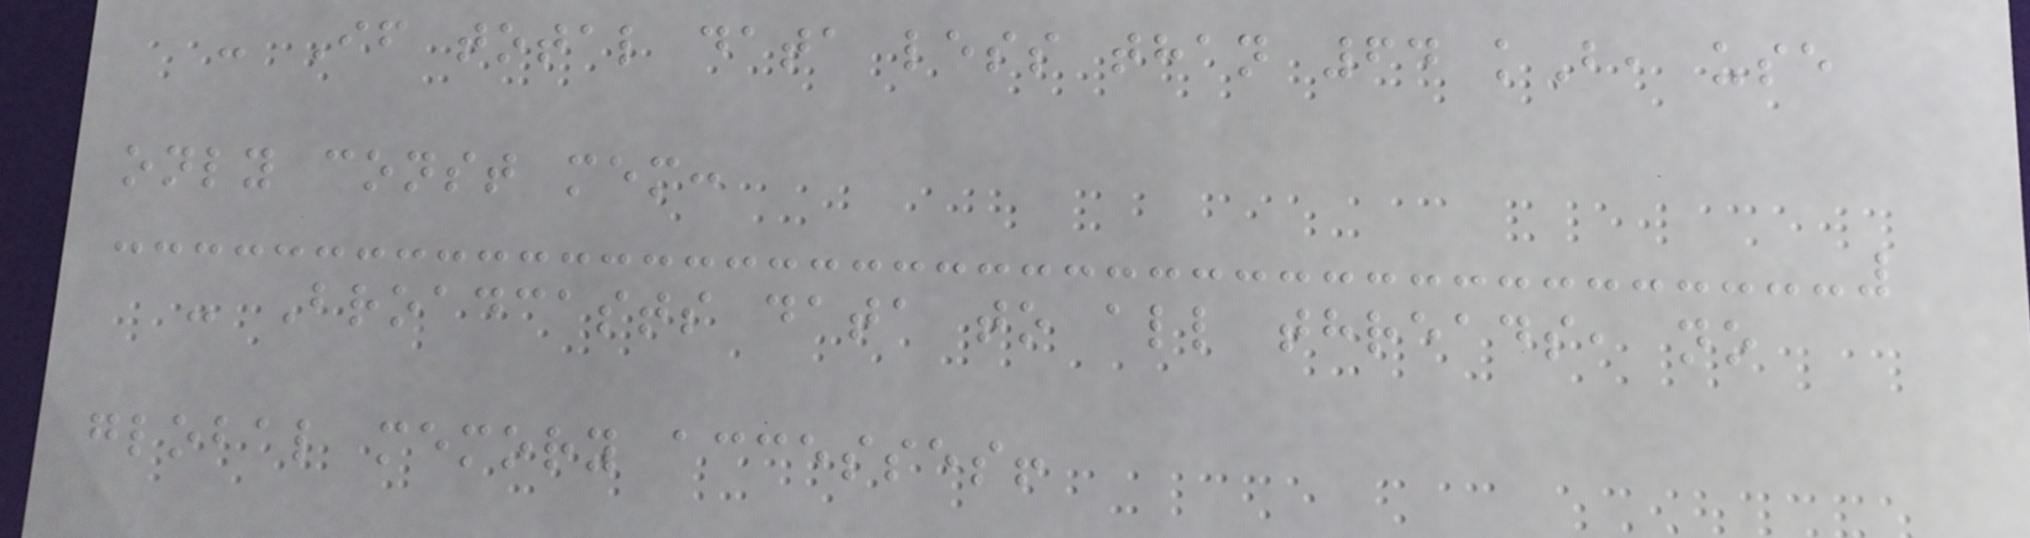- If total data less than 64 kB, use
only const mem:
- Broadcasts data to all threads, no
global memory accesses!
